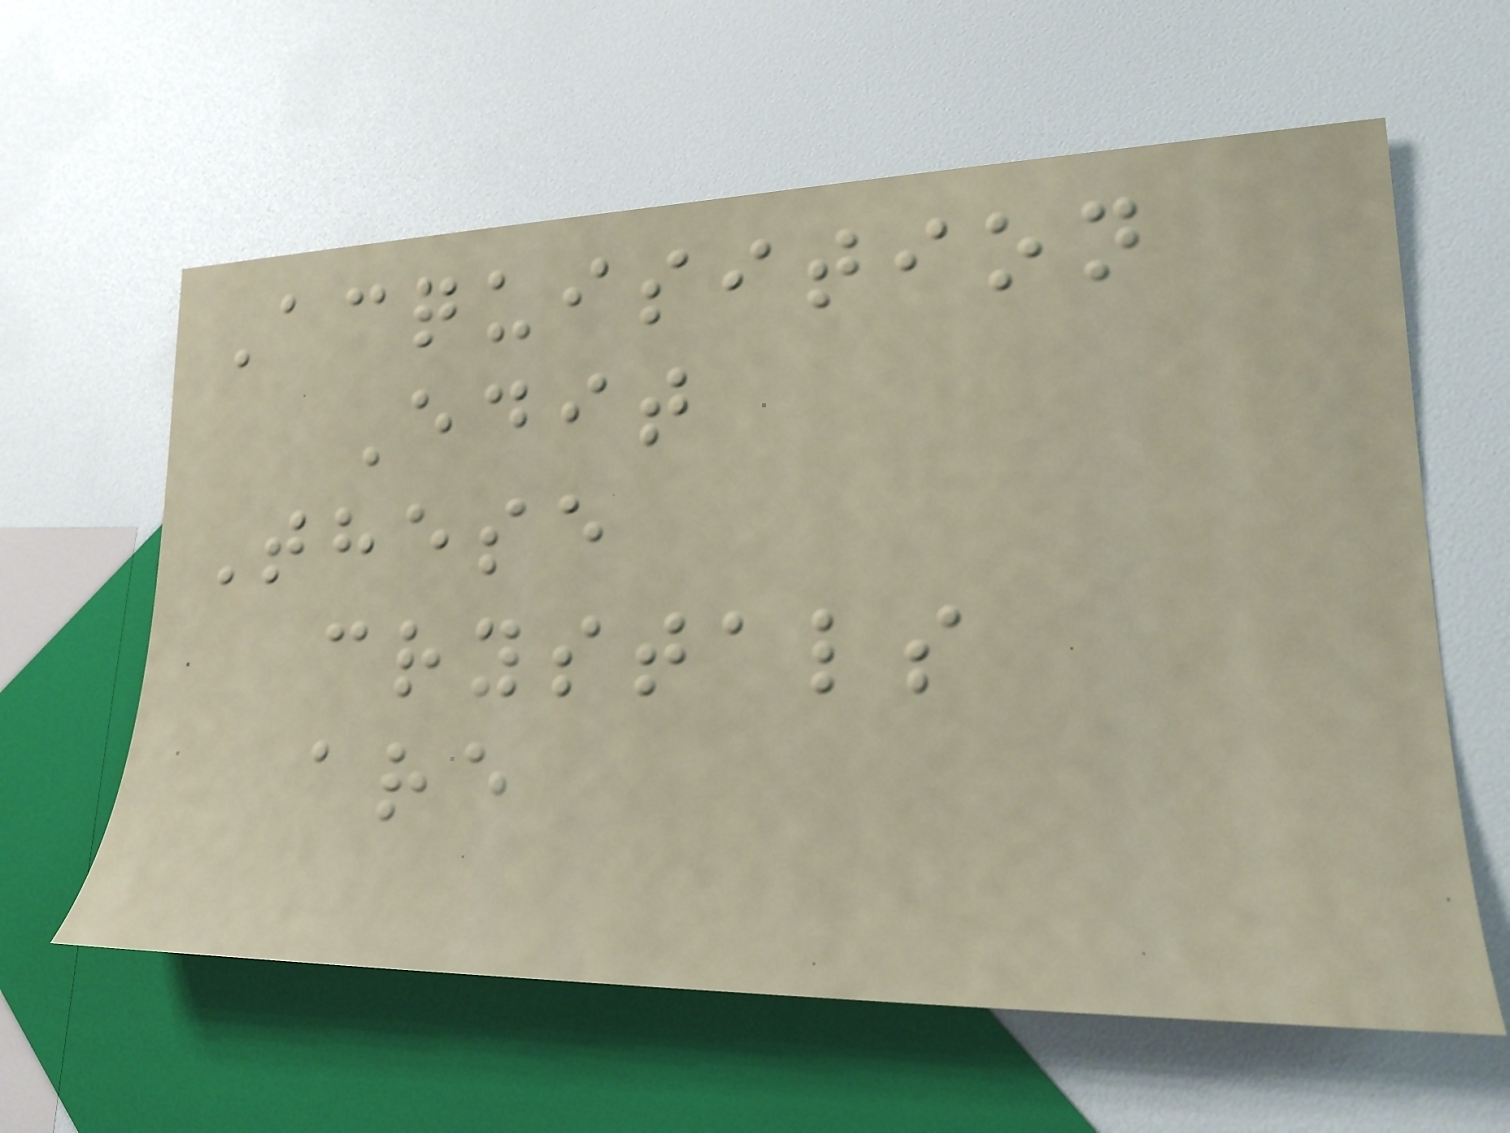Acquisition
Edit
These
crystals
are
